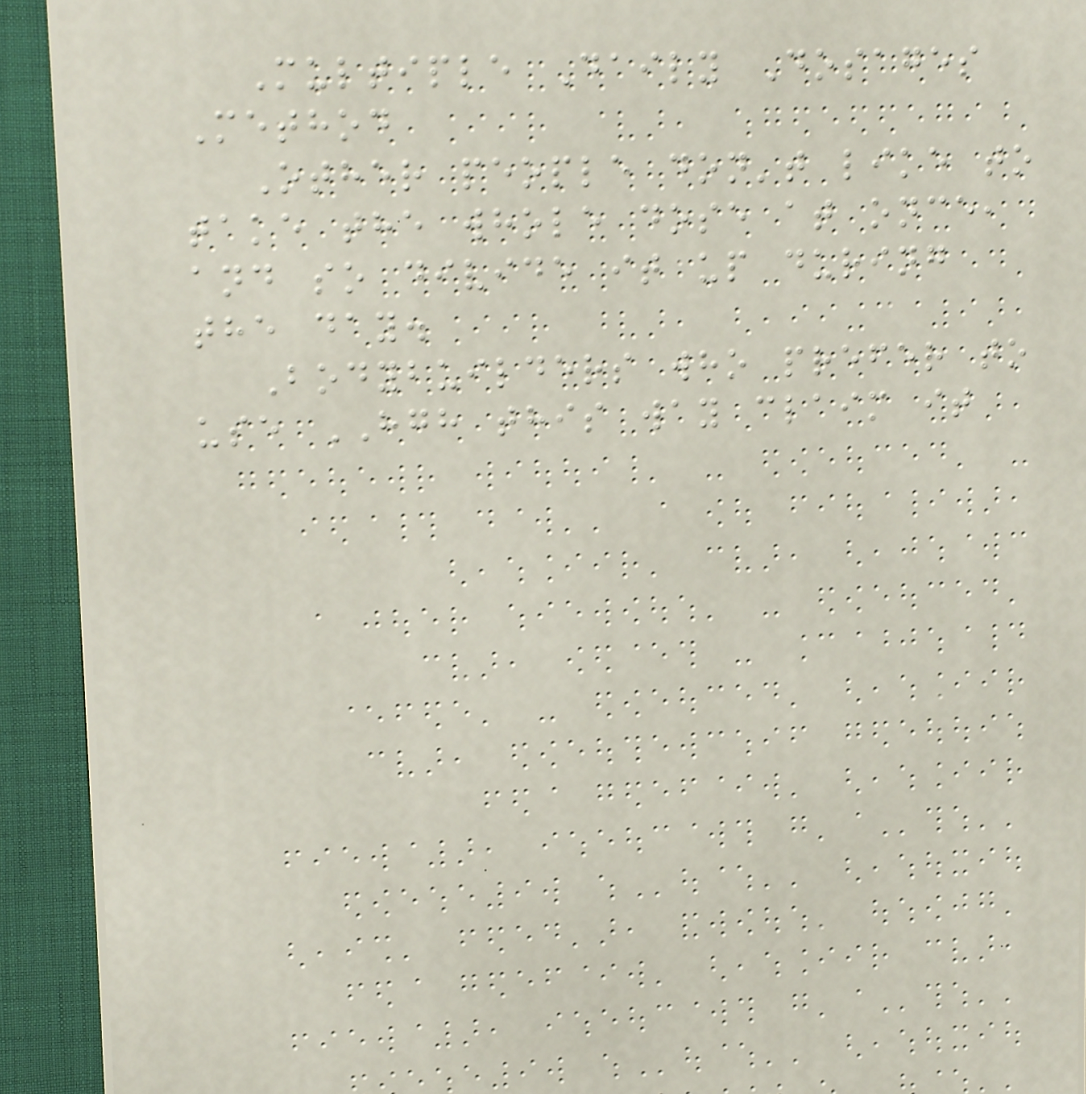Multiple Daily Dosages
Method
Other people don't like to
take the whole dose at once,
and so divide it up during
the day.
Bodybuilders who prefer to
use HGH this way claim it
